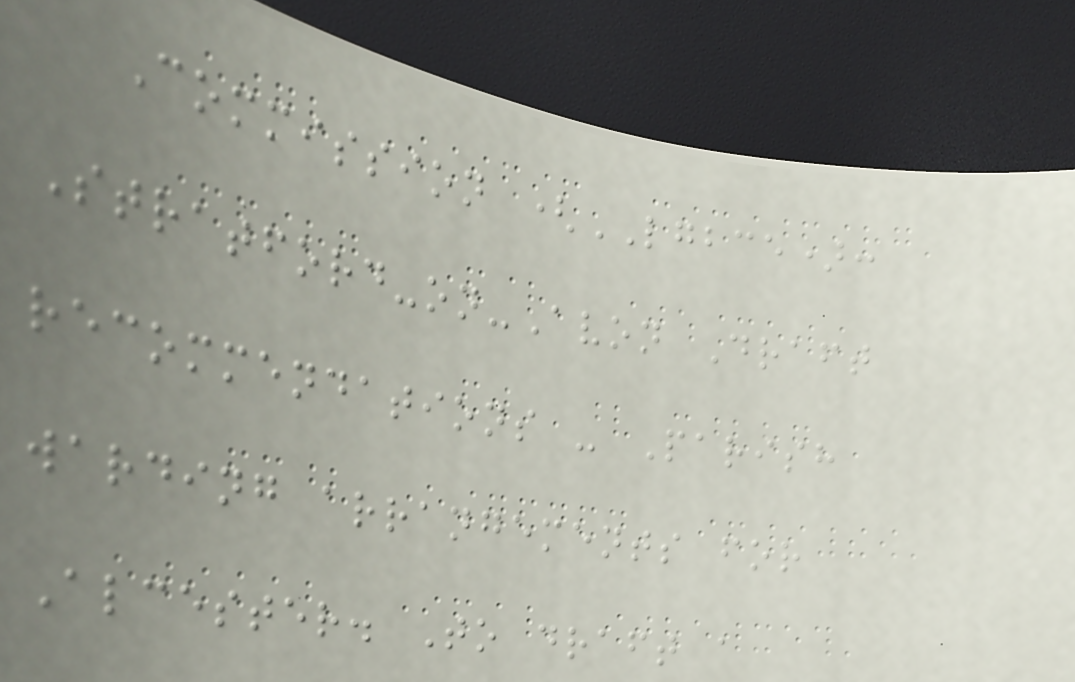Commission (LGBCE):
Stratford-on-Avon Draft
recommendations - Parish
warding arrangements for
Alcester. To draft a
